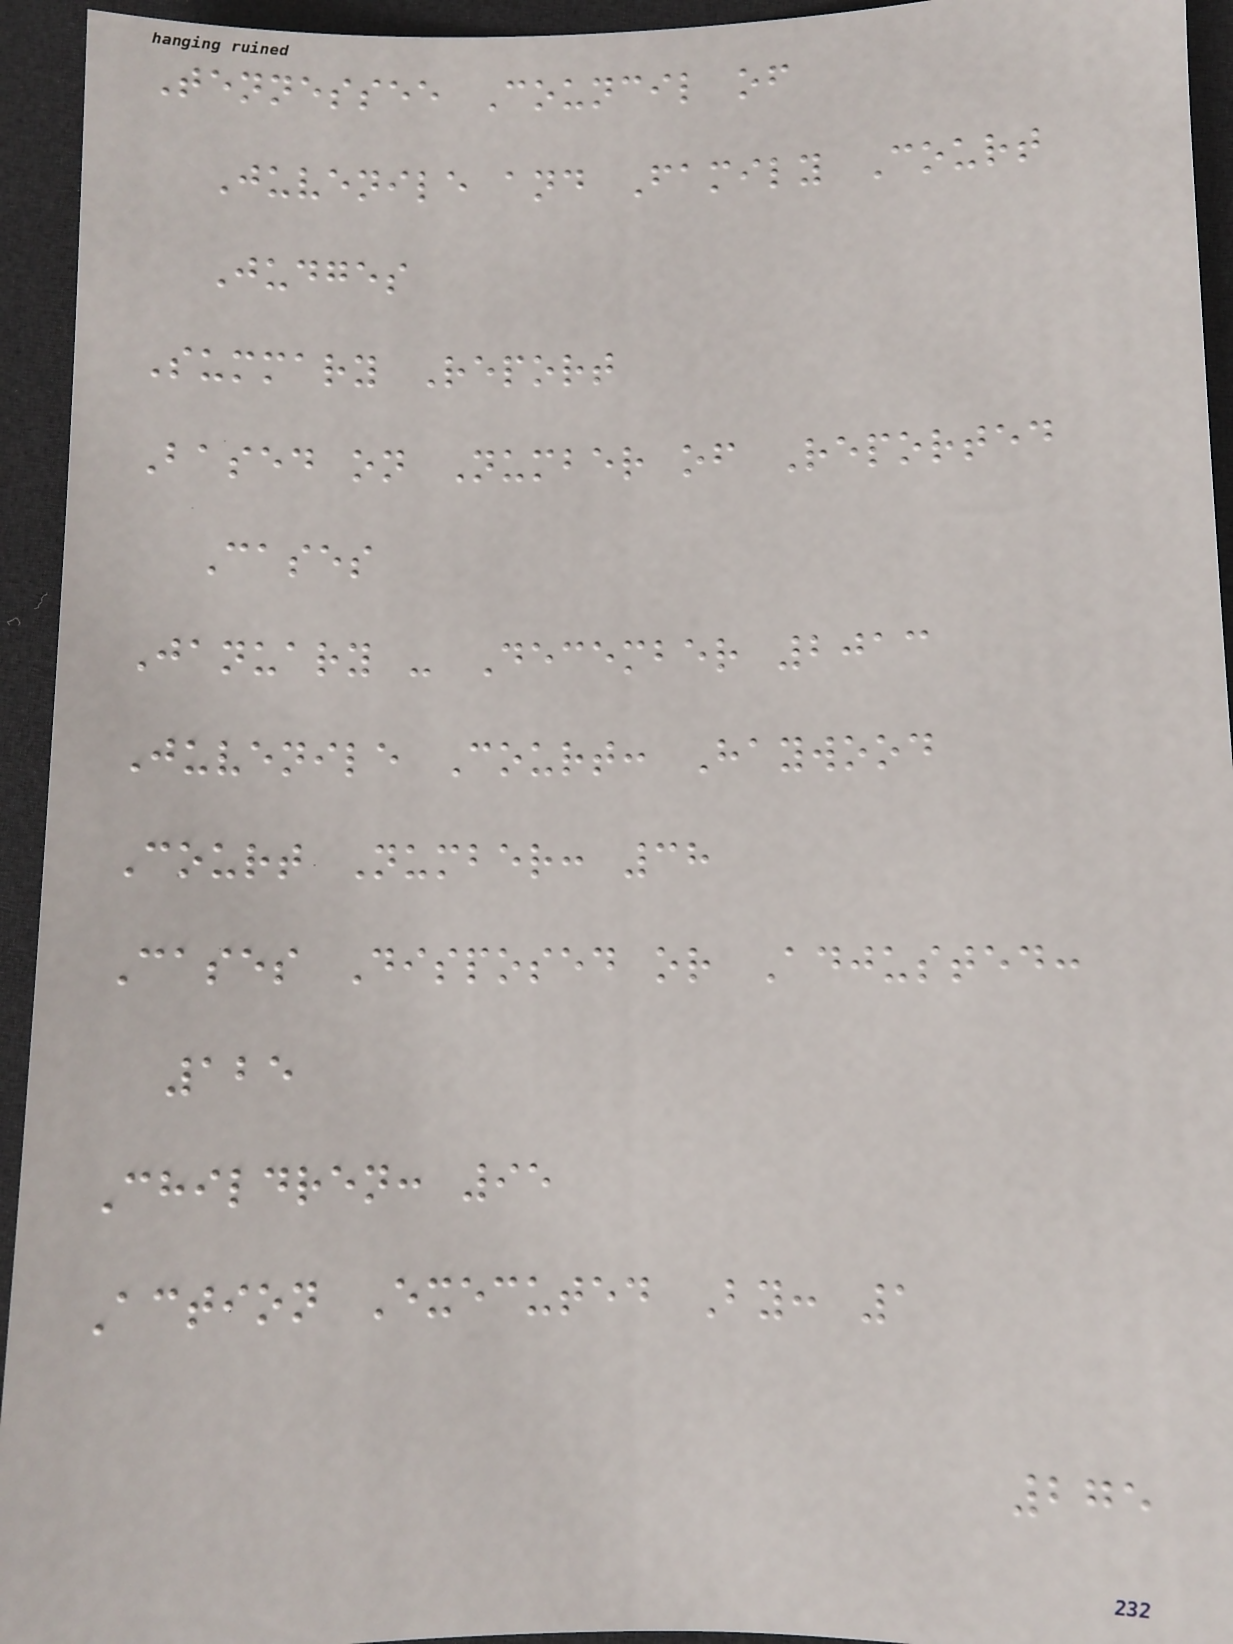Tennessee Council of
Juvenile and Family Court
Judges
Summary Report
Based on Number of Reported
Cases
January - December 2013
Juvenile Court: Haywood
Court Number: 38
Cases Disposed or Adjusted:
125
Children: 95
Action Executed By: 1
275
